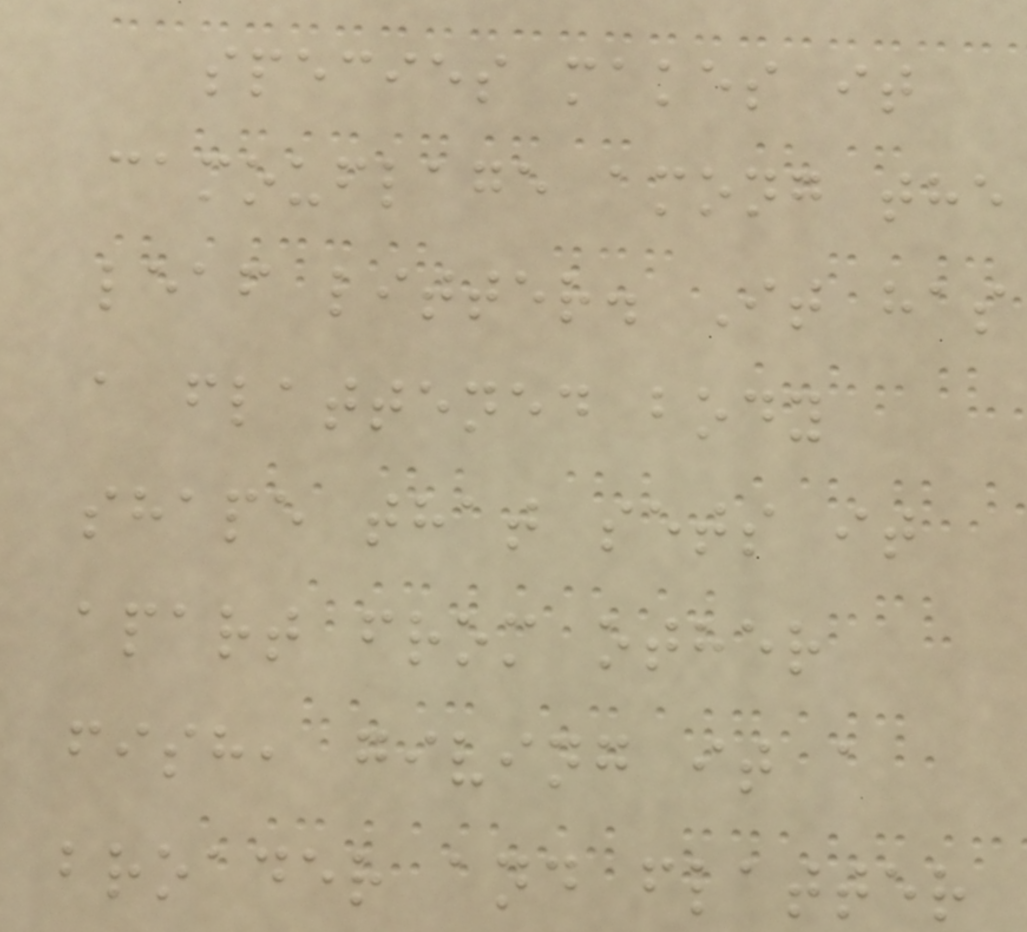species makes it
camouflage among the
leaf litter. It has
a flattened body
shape that sets it
apart from other
fish, giving it a
broader and flatter
